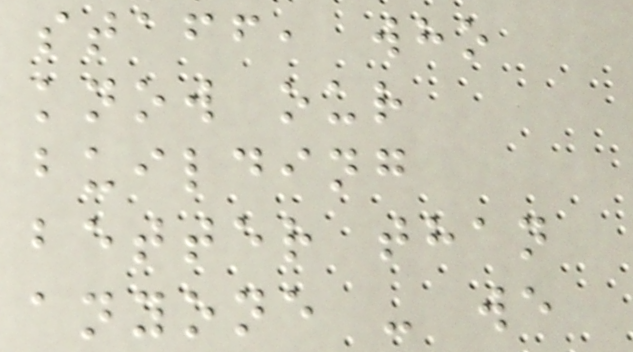staff, who
know our
building
better than
anyone - we
